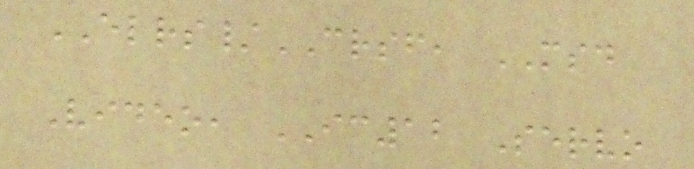ELRS/CRSF, MSD
Video, IC12 Servo
